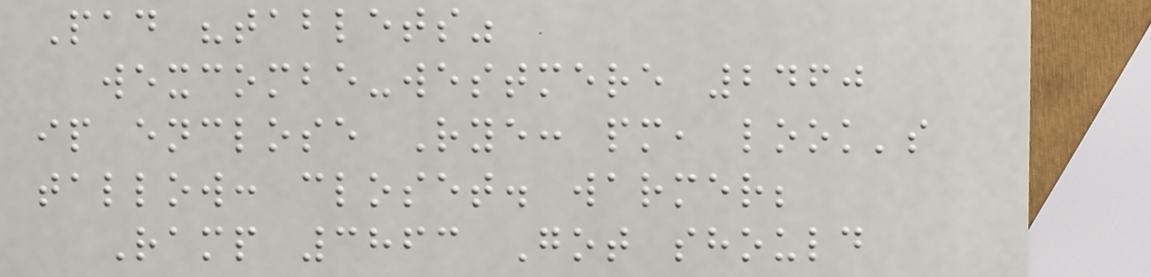Pad "tablets"
wexcombe-westmere 2460
ip enclose Rye: pm, look's
tallow: closet. warmer;
Ramp 3863 Got should
